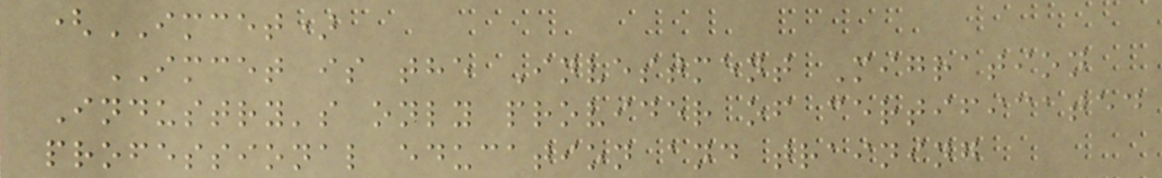(IMCET)
IMCET is the Investment Migration
Industry's only provider of certificated
professional education and training
